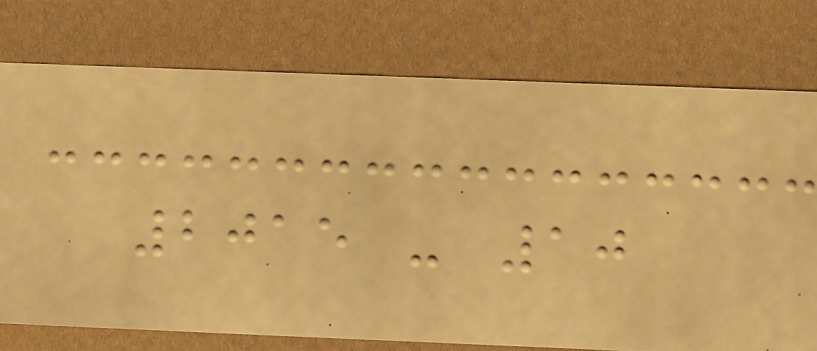2015 - 10
